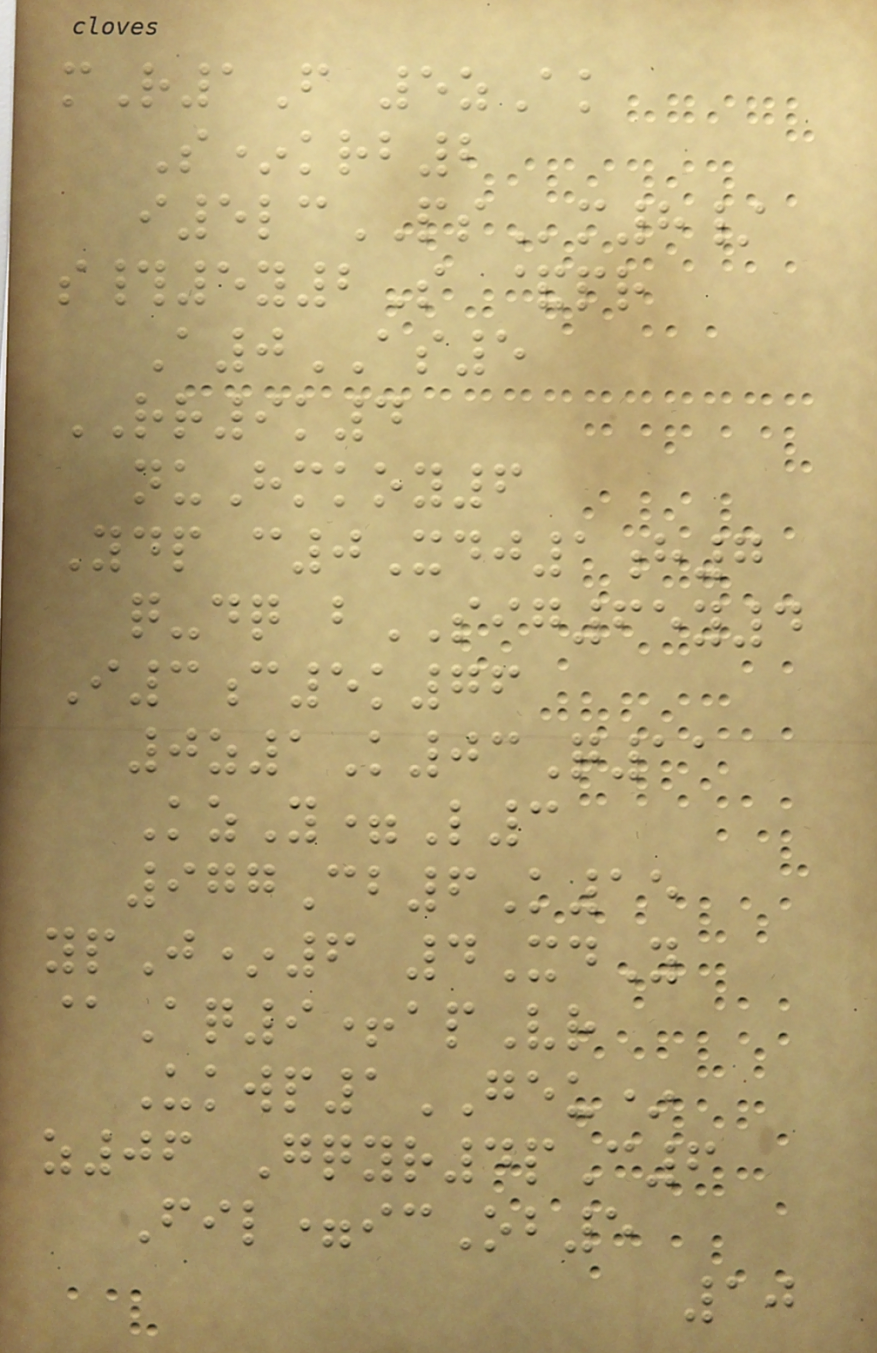mR1F 5zAk
S*krb2
i5lcPSm8/
s#5y2S &pr
A0AS5
RR9k4
nuHmkoy6
Ydp c0Xdj1h7
q-dq bSIG65y4
I3c5k76
0z1K03Q11
KzY=L3
977Cb6K15
ypJ*6 4XdY
@Aq9+apVr
Ukwp1GEU*
z06 Gqyr4pC6
Fil=icOb5
10
